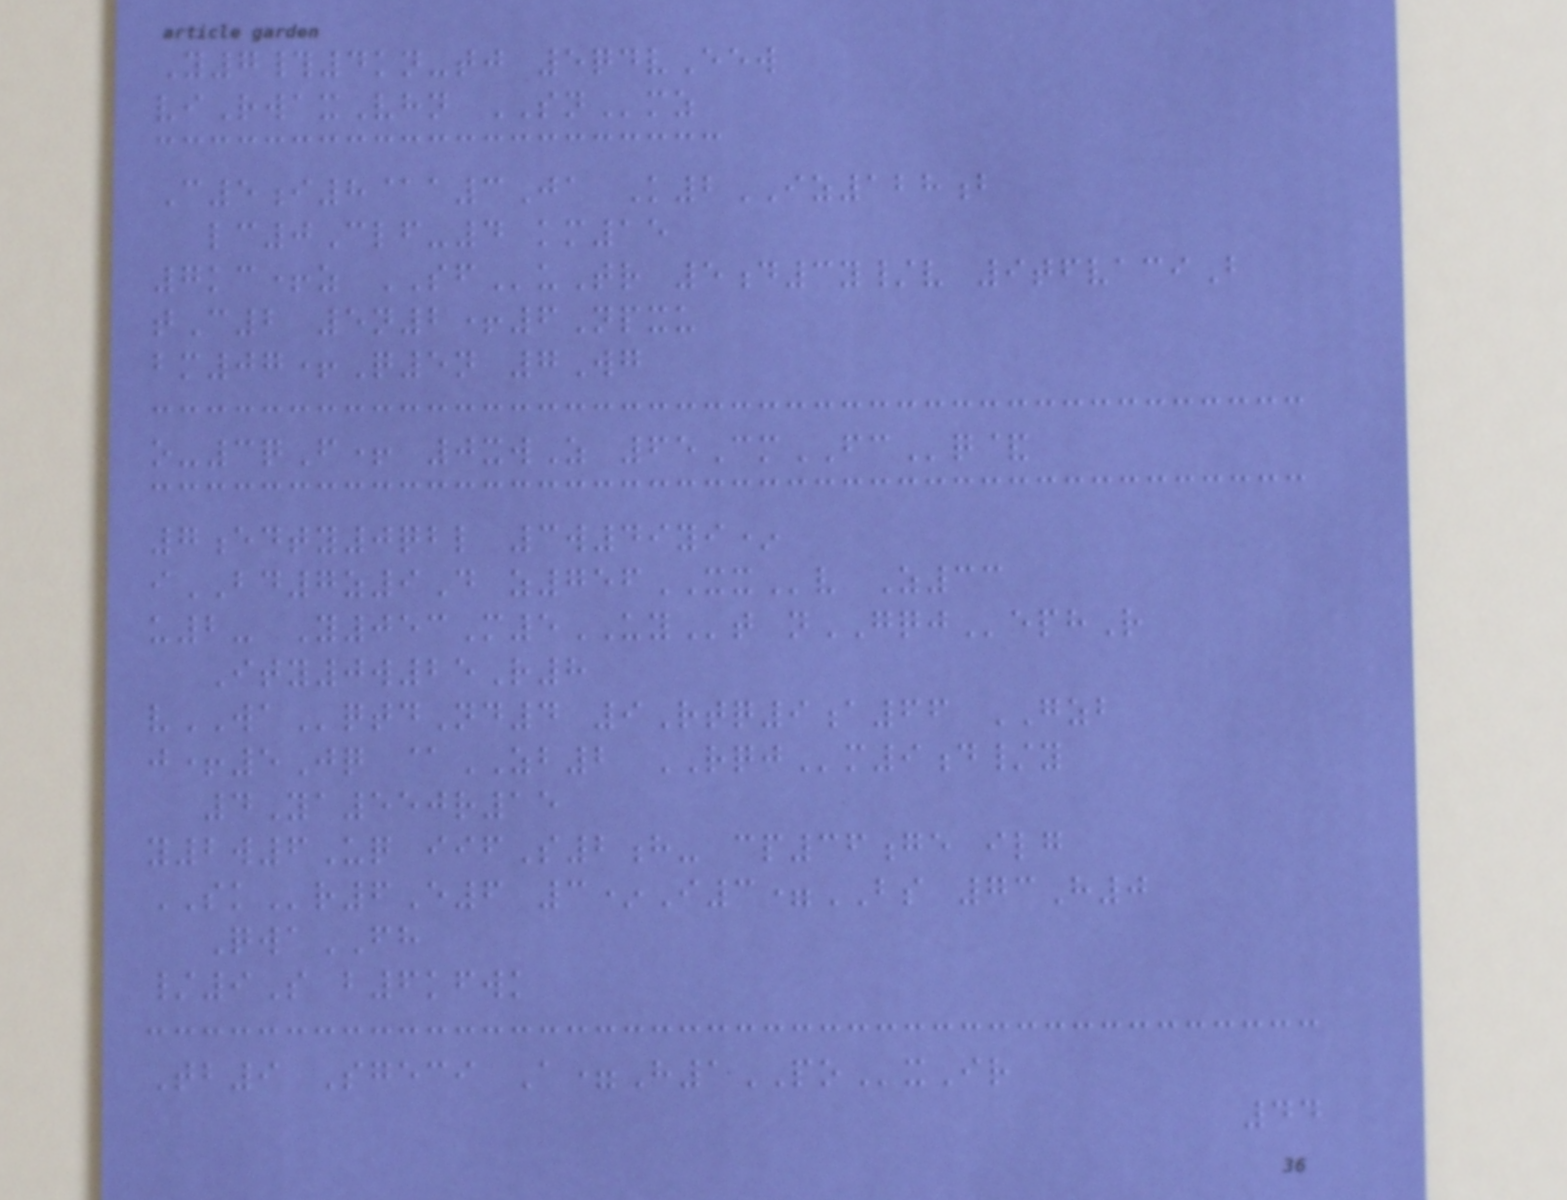Y7#4kn-tj 5qdvEew
viRwaxVhn SNmz
C5i8@a3Ja K2IZ128b
lc0Clf-4 km15
7kc+z SFuTr 5d3y/v 9tfvaciB
tC2 5n2+6Npxu
bm07+Q5n 7Wg
o-3qF+ 0xwZ 65CmFCq&
7edty0qbl 3w49yi*
iBD7z9D z756XXv Z33
u2- Y053M5UYt nGQJephR
Ity0w25R8
vWAqtdNd4 9Rtq9a66 GZB
j+5Jq @ZB2 RQJm9d/y
4Ya550r15
y2w6Uq iifS2h- cp36ge ilg
SKr6E6 3*I3=BS 73H0
QwaFH
/9S b6kfwk
Tb9 Sgeci A=H1POxIr
44
